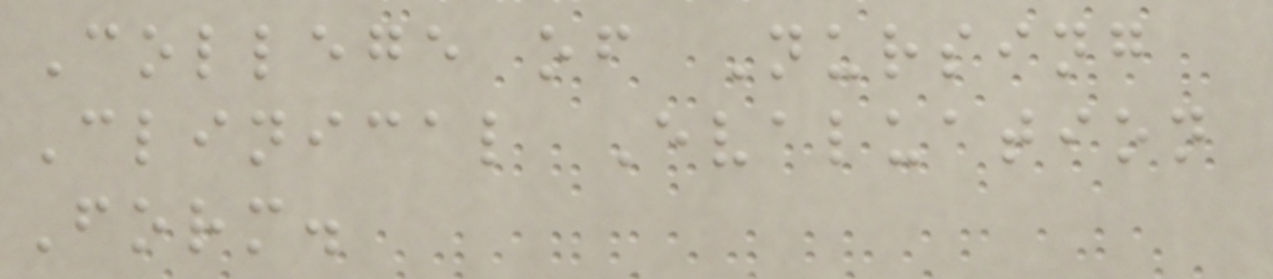College of Nursing
Clinical Evaluation
Form.
